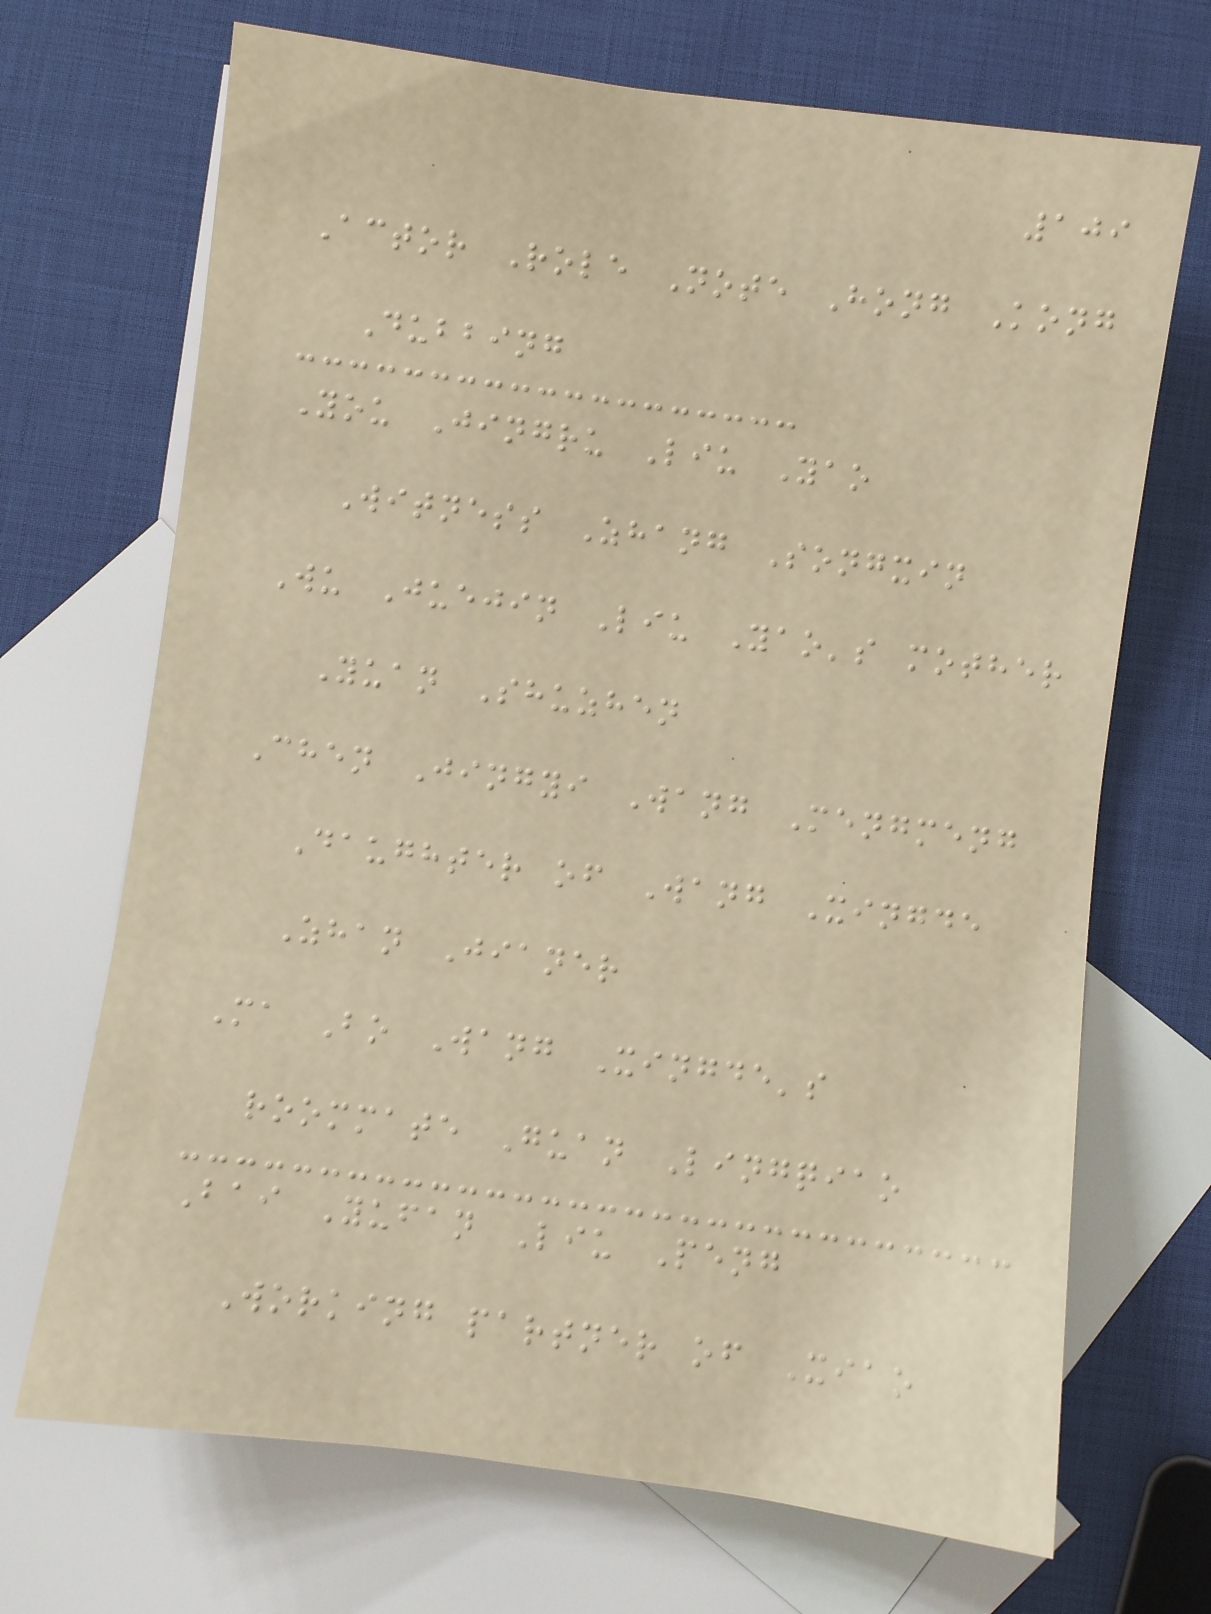109
Actor Role Note Hong Kong
Dubbing
You Jingru Liu Yao
Witness Zhang Songxin
Wu Juejin Liu Yao's mother
Yuan Shuzhen
Chen Jingyi Wang Mengmeng
Daughter of Wang Xingde
Zhan Jianer
Ma Bo Wang Xingde's
roommate Guan Lingqiao
Bai Yufan Liu Peng
Working partner of Xiao
